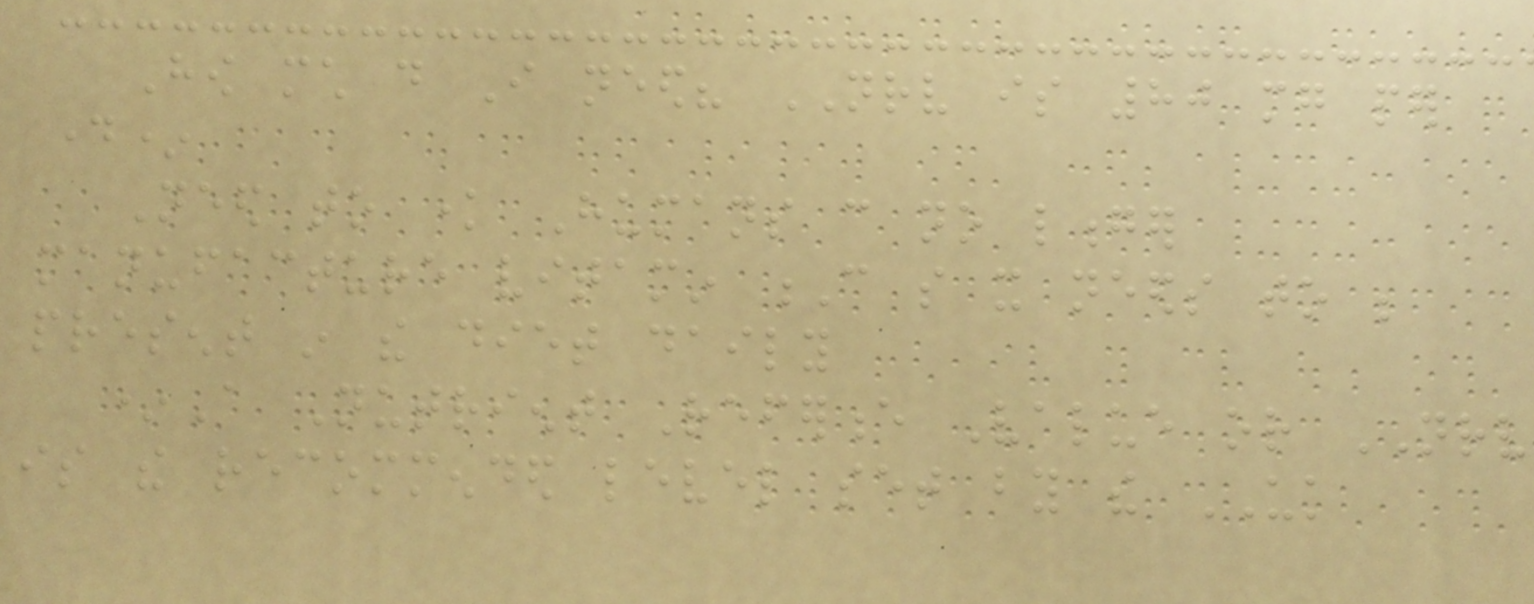How much do I need? NRV is 80 mg per
day*
Need to know Humans can no longer
manufacture vitamin C so it needs to be
present in the diet daily
*A Nutrient Reference Value or NRV
is the recommended level set by the UK
